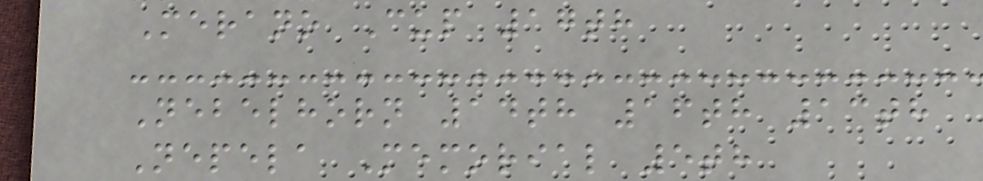Merano Cup 17th
Nebelhorn 14th 16th 13th
Nepela Memorial 5th
